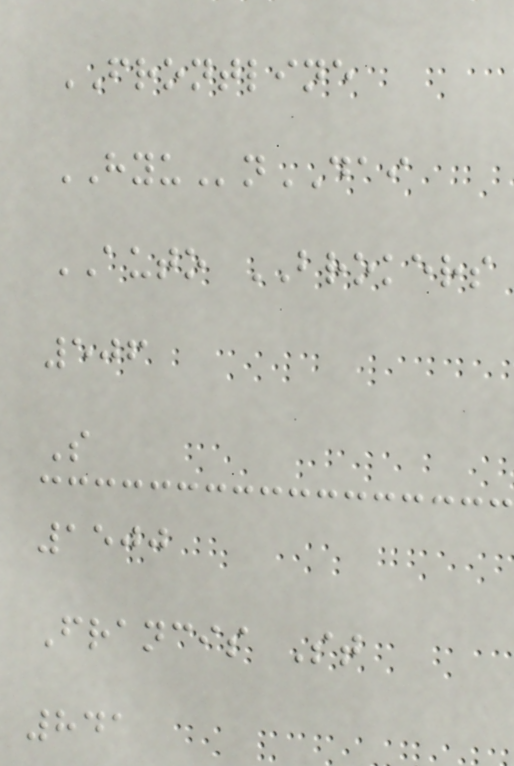FRONTLINE
HYUnDAI
AUTO BROKERS
506
S
1500
Francis St
841
